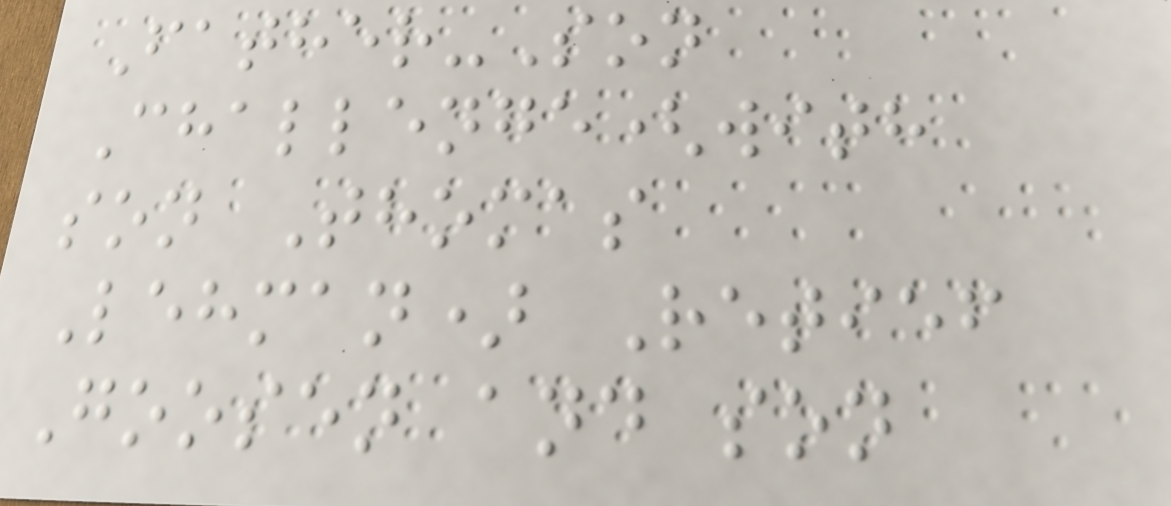Father-Son
Challenge(with
son Thomas
Lehman) Retief
Goosen and son
